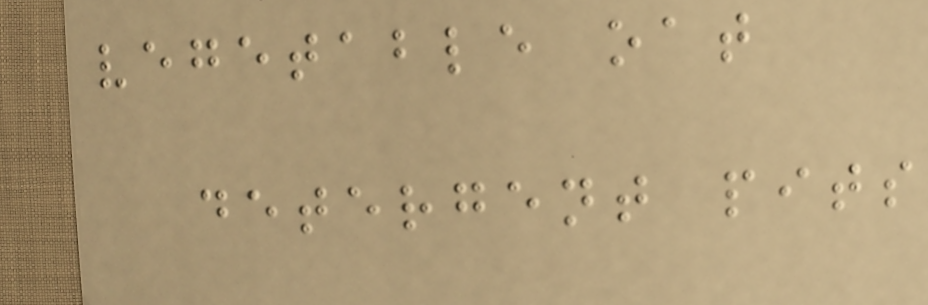vegetable oat
detergent pits
